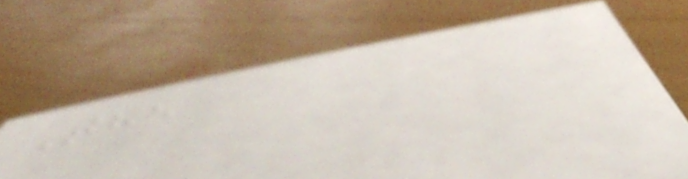The
